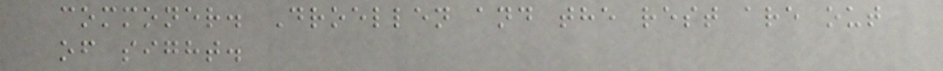commoner. Droellen and the rest are out
of sight.
